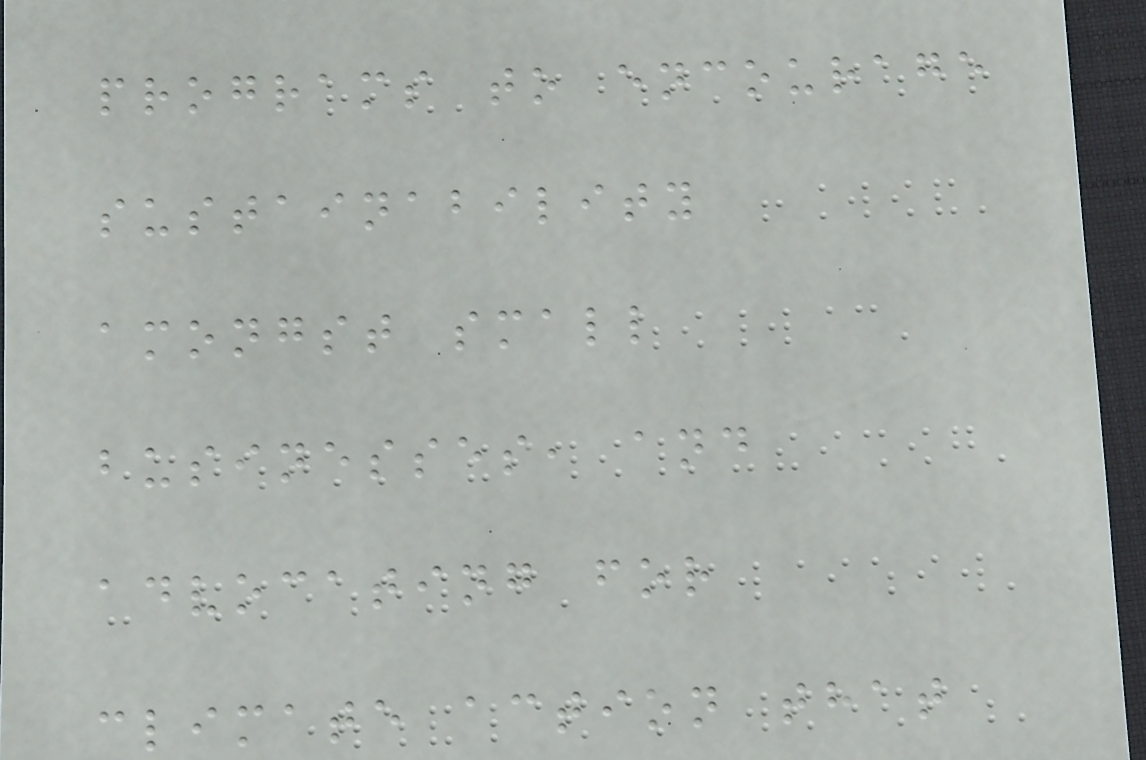programs to encourage
sustainability
amongst small
businesses, and
advocating for
climate action that
